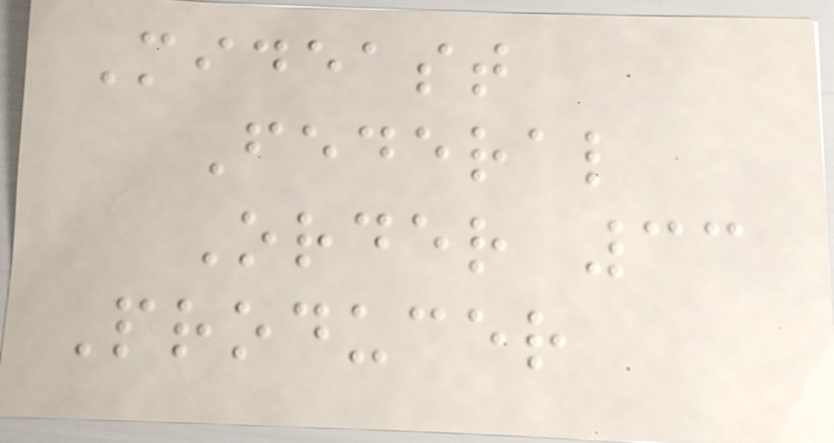Mideast
Federal
Order 33
Producer
